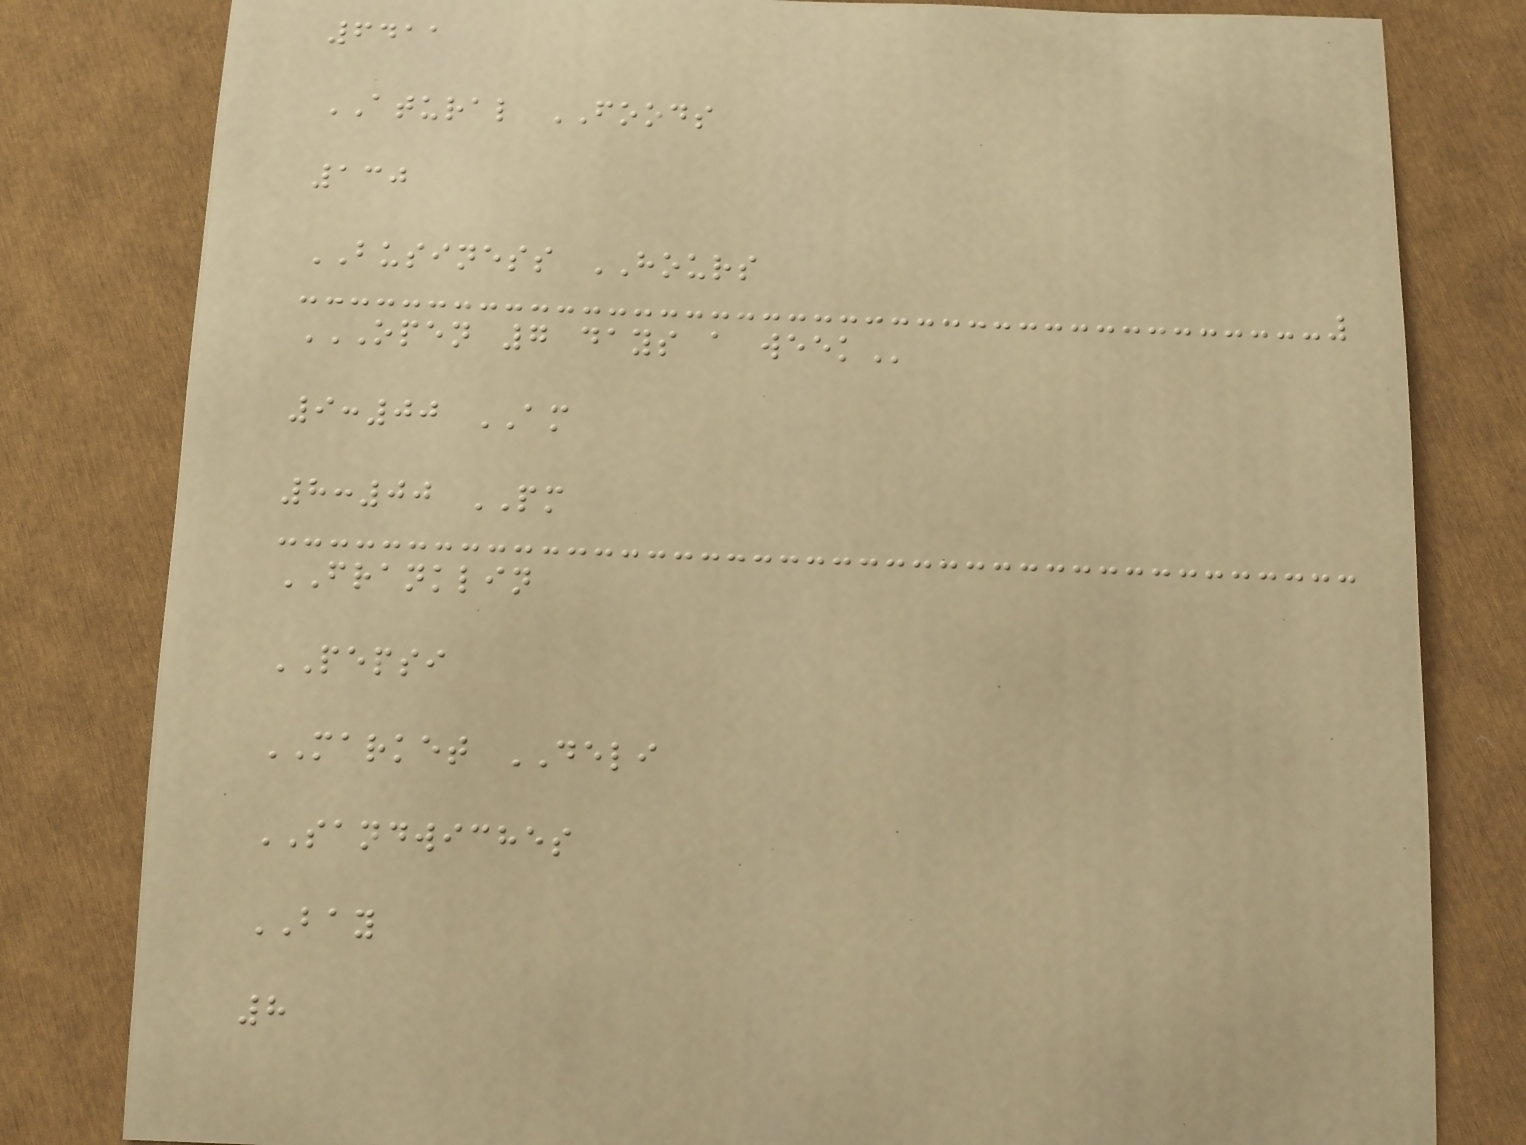6411
ATURAL FOODS
130
BUSINESS HOURS
OPEN 7 DAYS A WEEK
9:00 AM
8:00 PM
FRANKLIN
PEPSI
MARKET DELI
SANDWICHES
BAY
8
